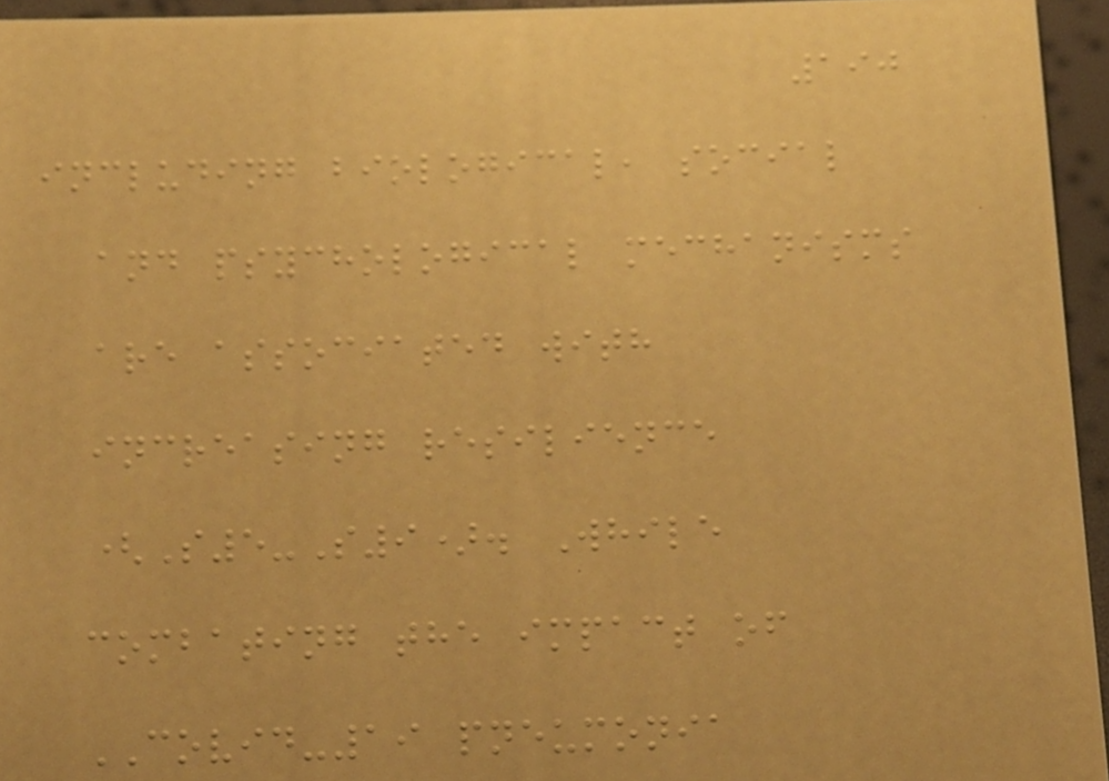190
including biological, social
and psychological mechanisms
are associated with
increasing resilience
(S5-S9). While
combating the impact of
COVID-19 pneumonia
